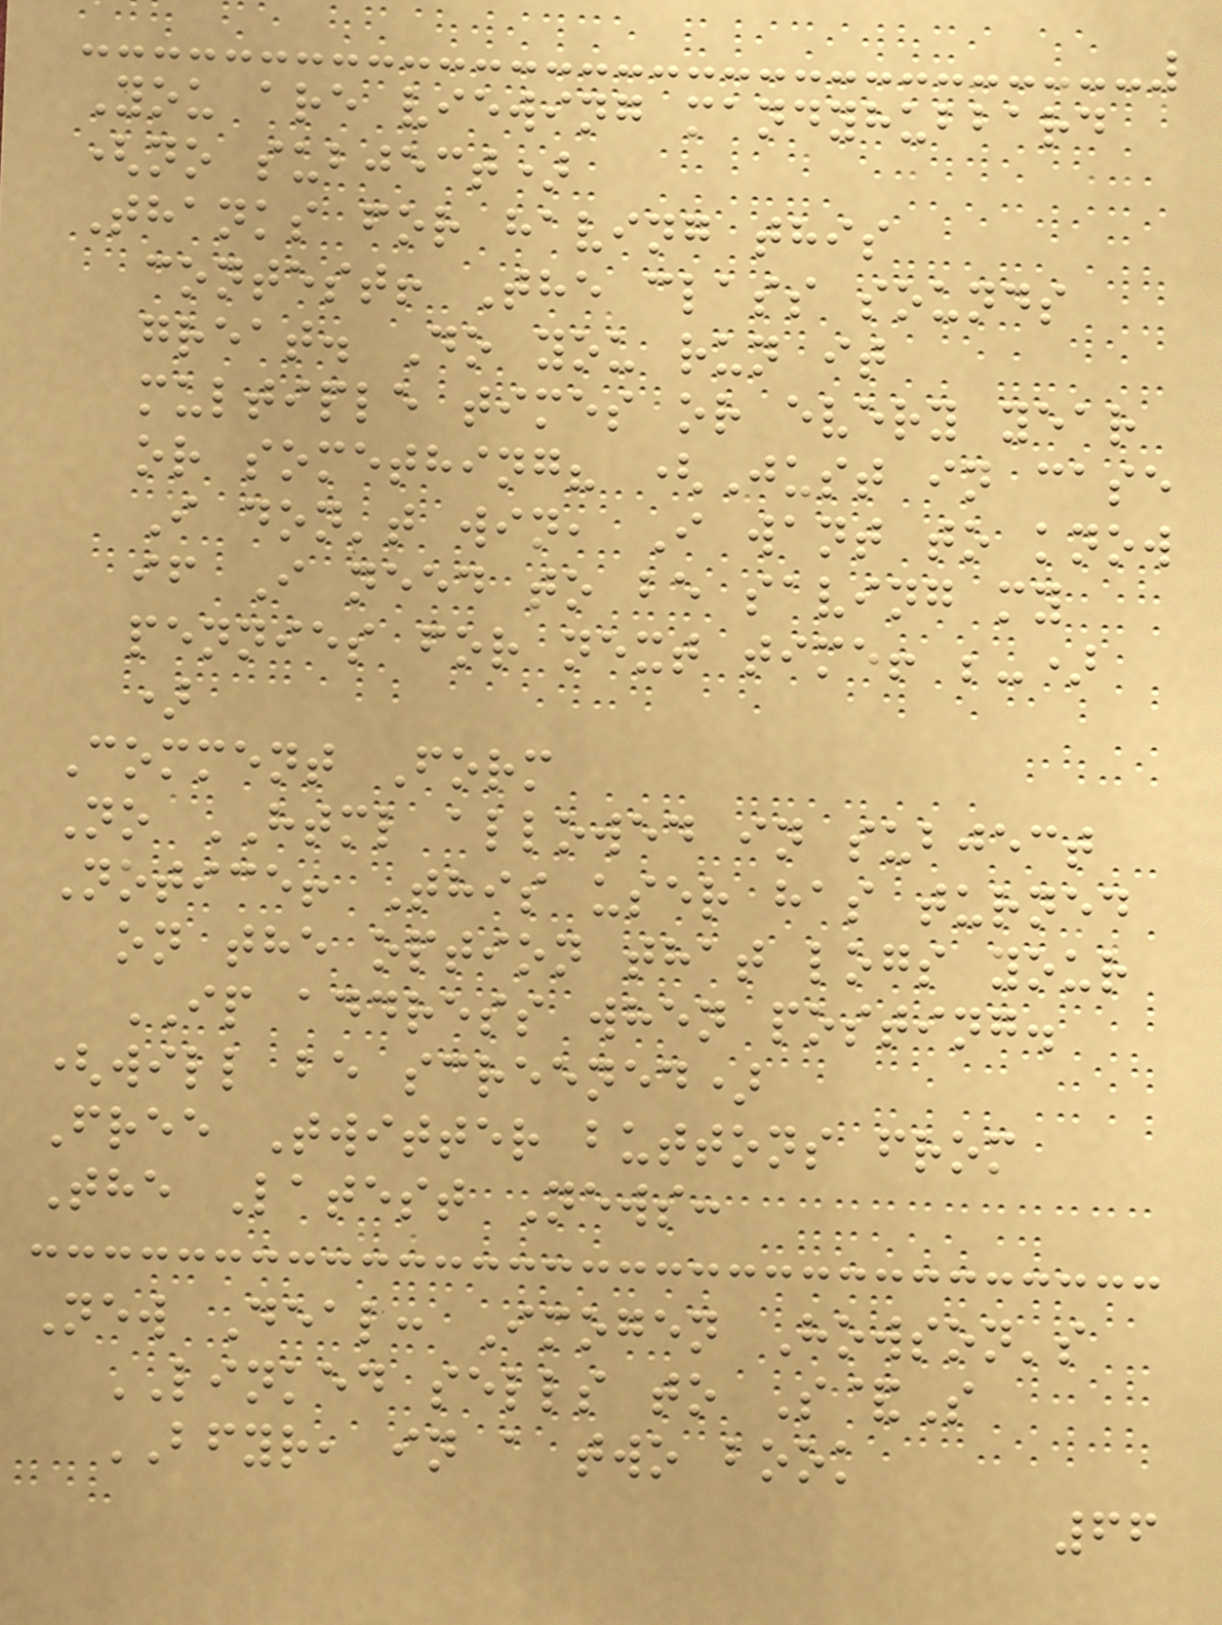You are viewing mandyhubbard
(no subject)
Thanks for having this
contest! The class sounds
great. Do you run it
multiple times or every year
or something? (Just in case
I don't win, I want to know
if I need to be saving my
pennies for next time! ;-)
)
Comment Form
No HTML allowed in subject
Notice! This user has turned
on the option that logs your
IP address when posting.
(will be screened)
Free Twitter buttons from
The Latest News:
New Deal: Imogen Howson's
LINKED sells to S&S
BFYR, in a two book
66
